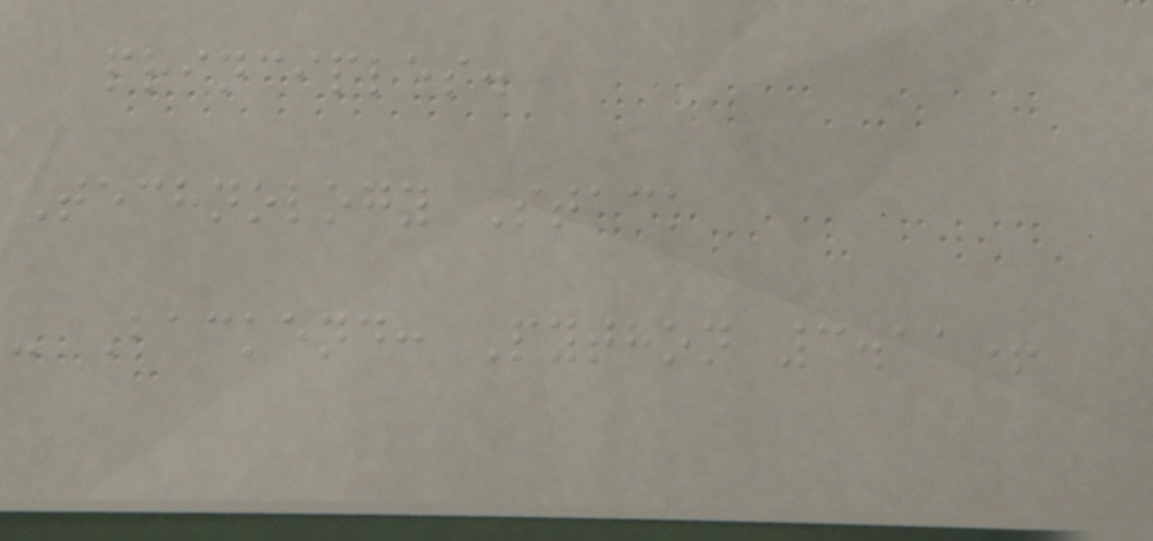principles.
Technology Stack
- Backend: Python 3.11+
